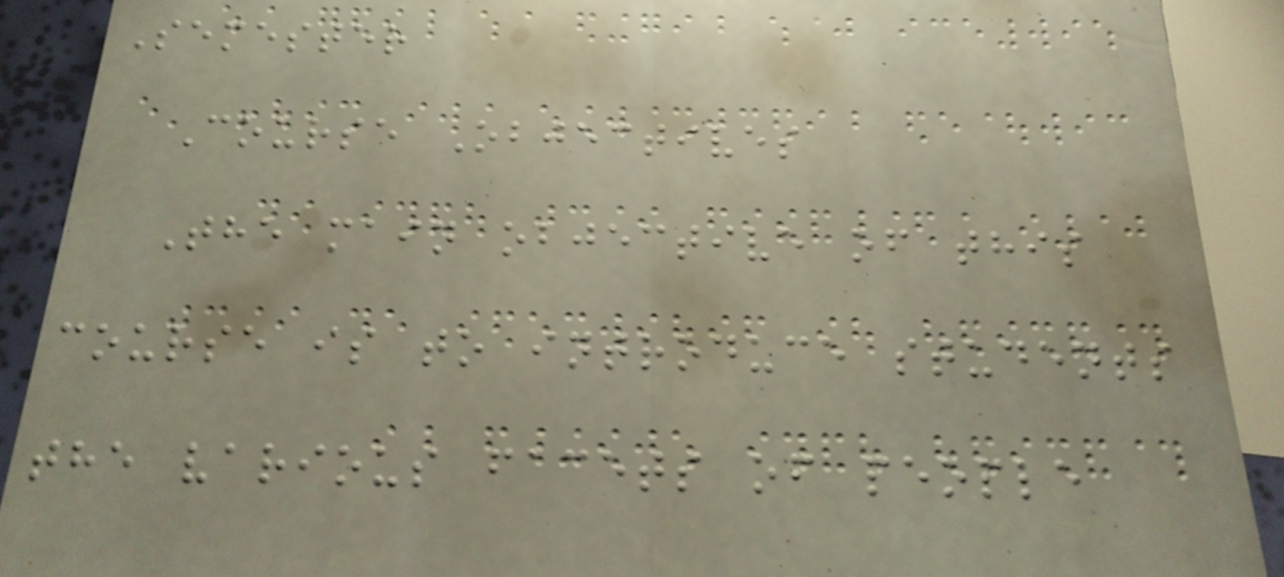Semester
Course Objectives
The main objective of this
course is to introduce students
the various facets of people
